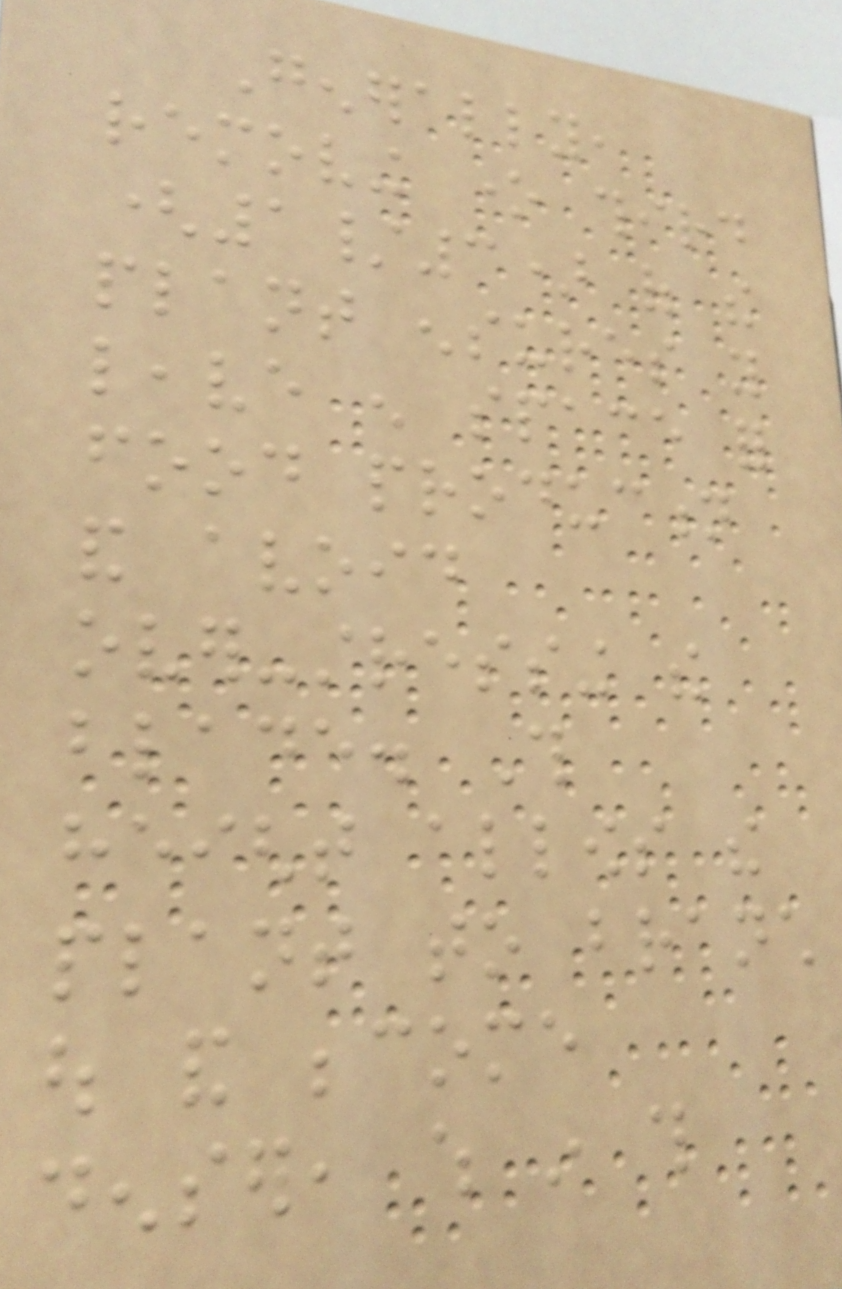Generally,
removing one third
(1/3) of the
plant ensures you
leave enough space for
food production
and avoid
over-stressing the
blade. This
height allows the
plant to branch
out and become
denser, which in this
